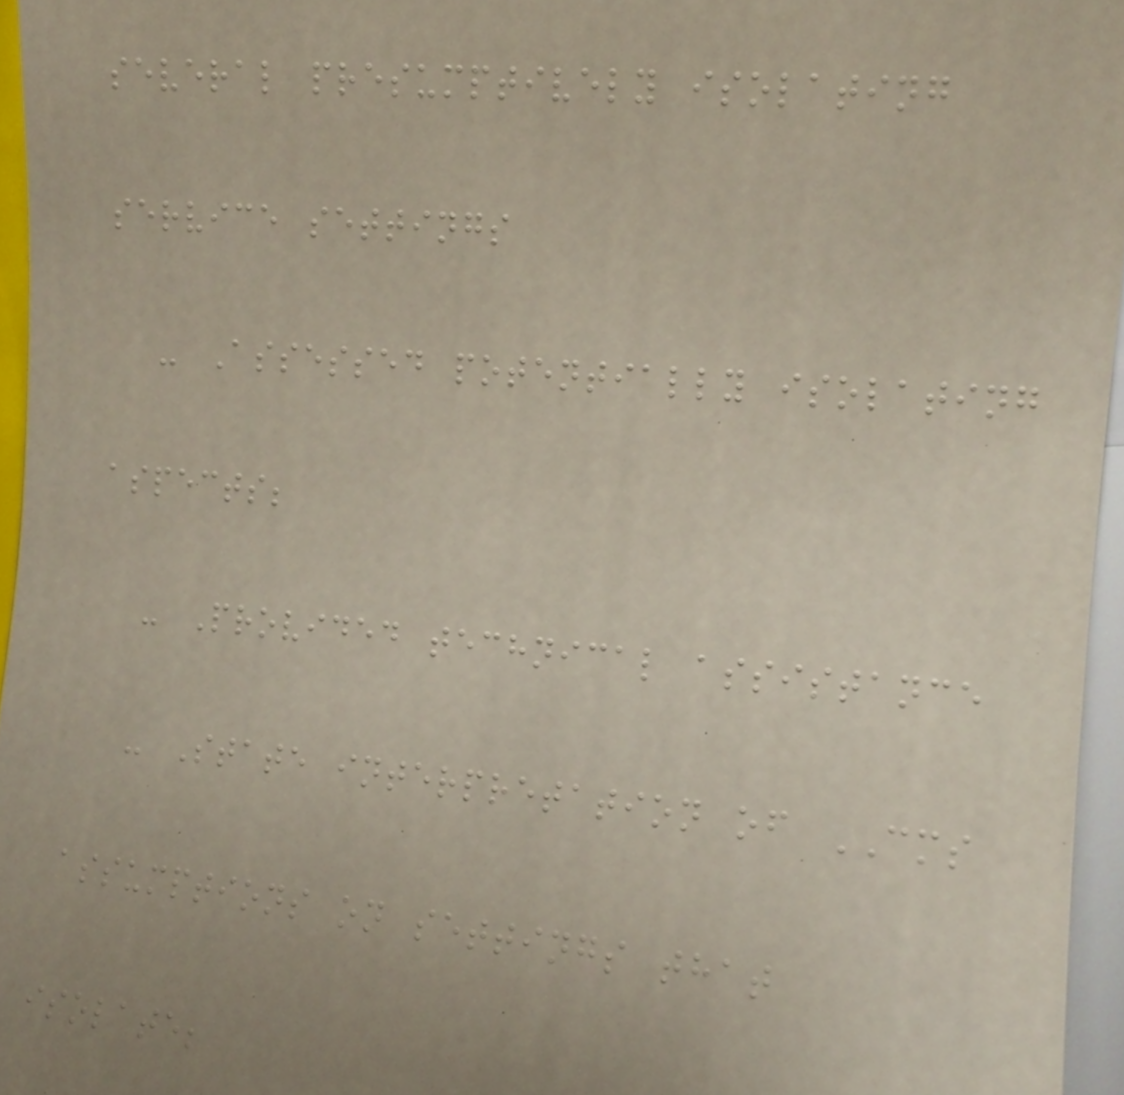several presumptively isolating
service settings
- Assessed potentially isolating
aspects;
- Provided technical assistance
- State interpretation of CMS
assumptions on settings that
isolate;
